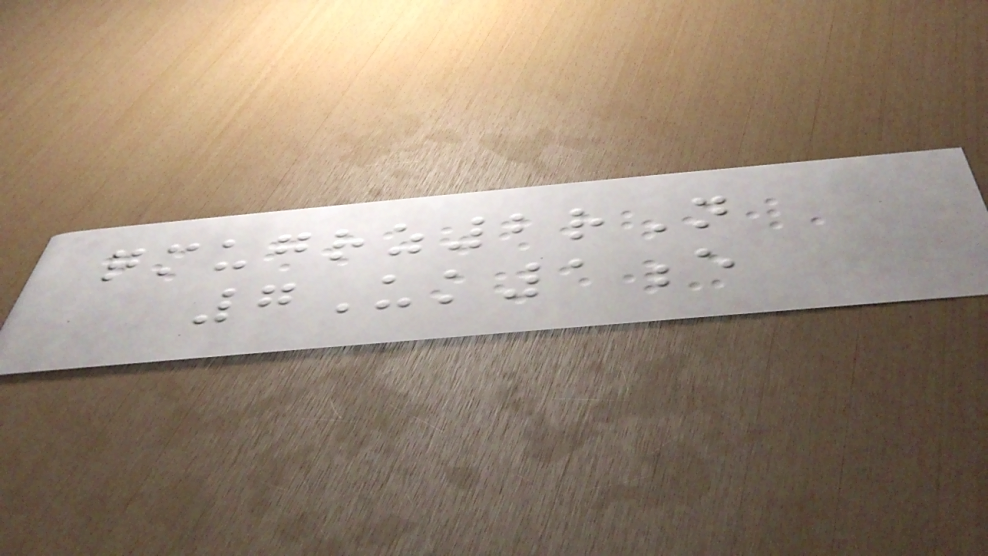qmugrz2rN
7Uk1e
